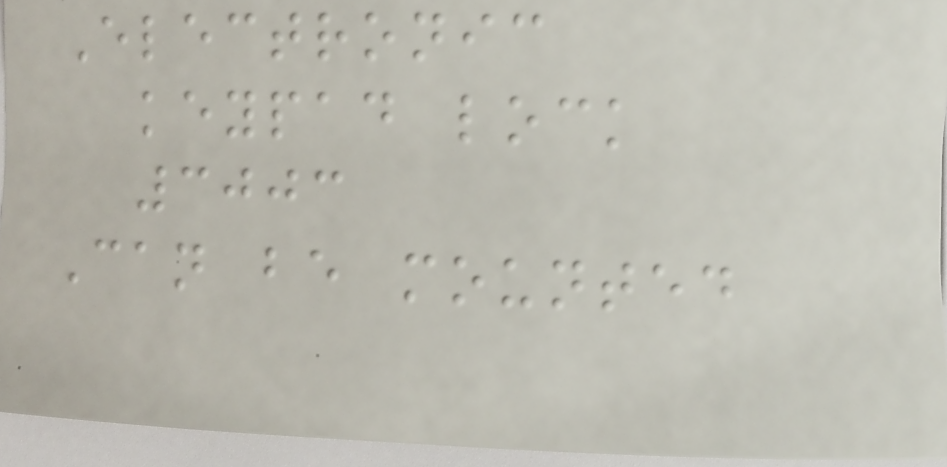Electronic
keypad lock
3003
Can be mounted
